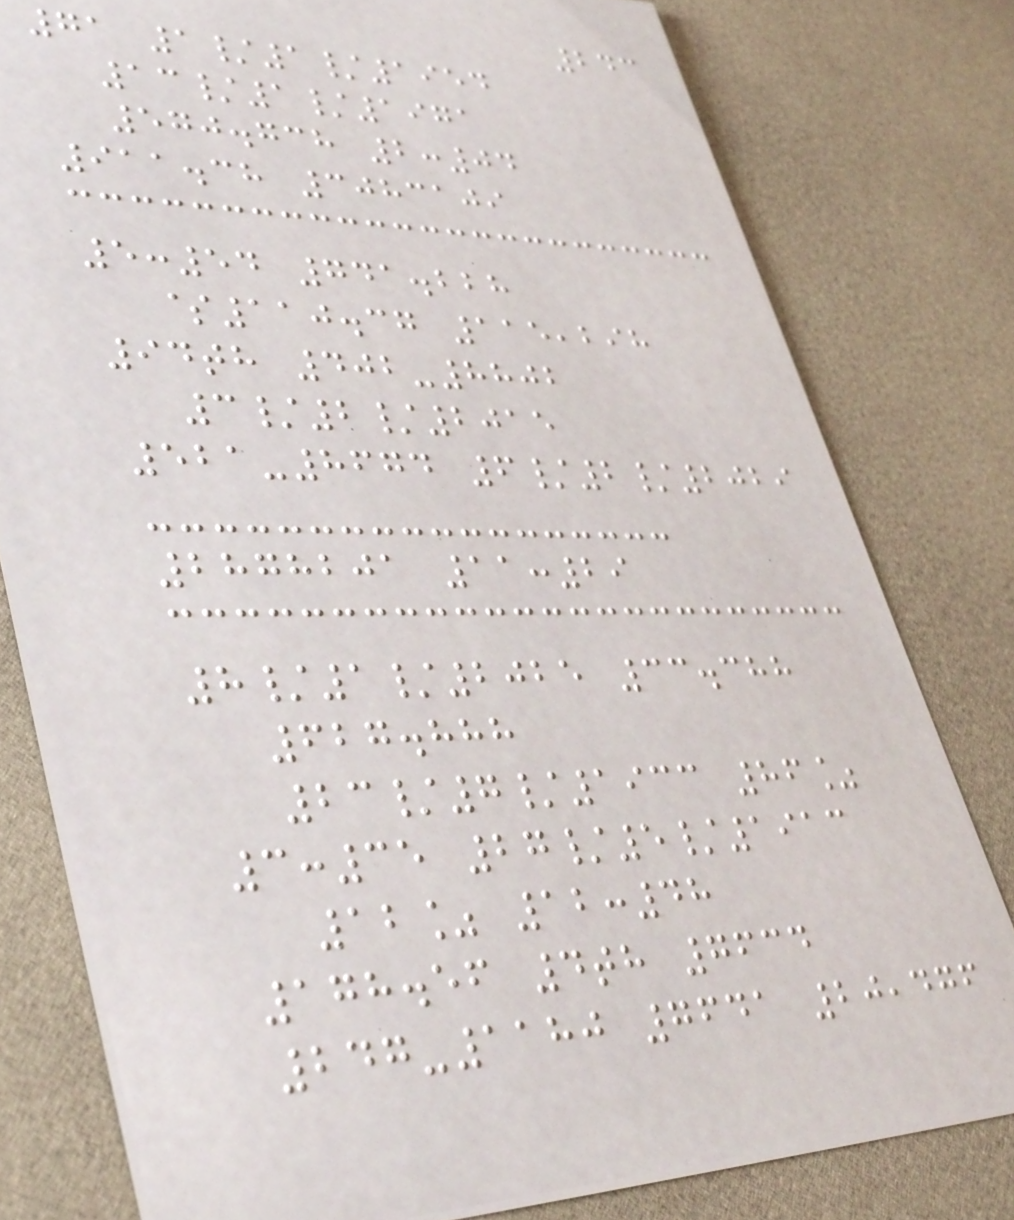243
71 1/1/1954
13/1/1971
570.738 2:04
911.38 3083109
5:54 741.228
$110.37 115,298
94th 402-8802
3/2/2015
521-8674 6/2/2029
2878201 11:29
8/1/2025 33.388
627.888
23/7/1933 86%
3:35 27/5/1913
12% 12:48
178.56 4th 7634
247-1180 7641 20,476
